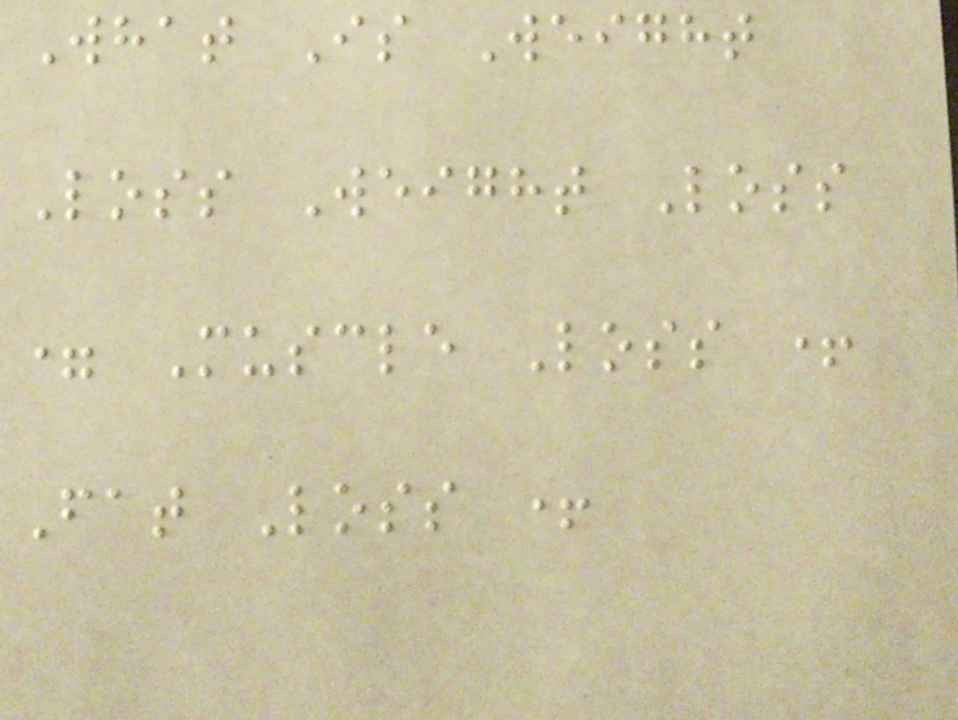What Is Weight
Loss Weight Loss
= Muscle Loss +
Fat Loss +
